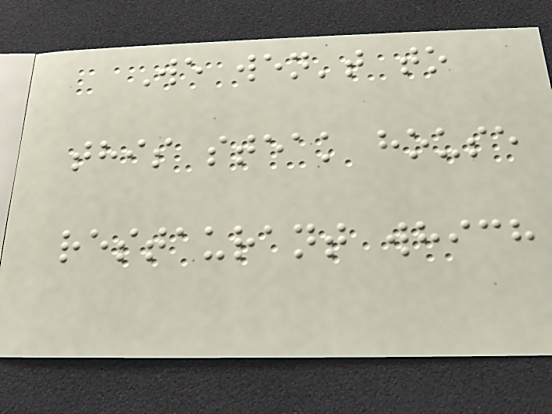We wen't to
this steak house
restaurant which
